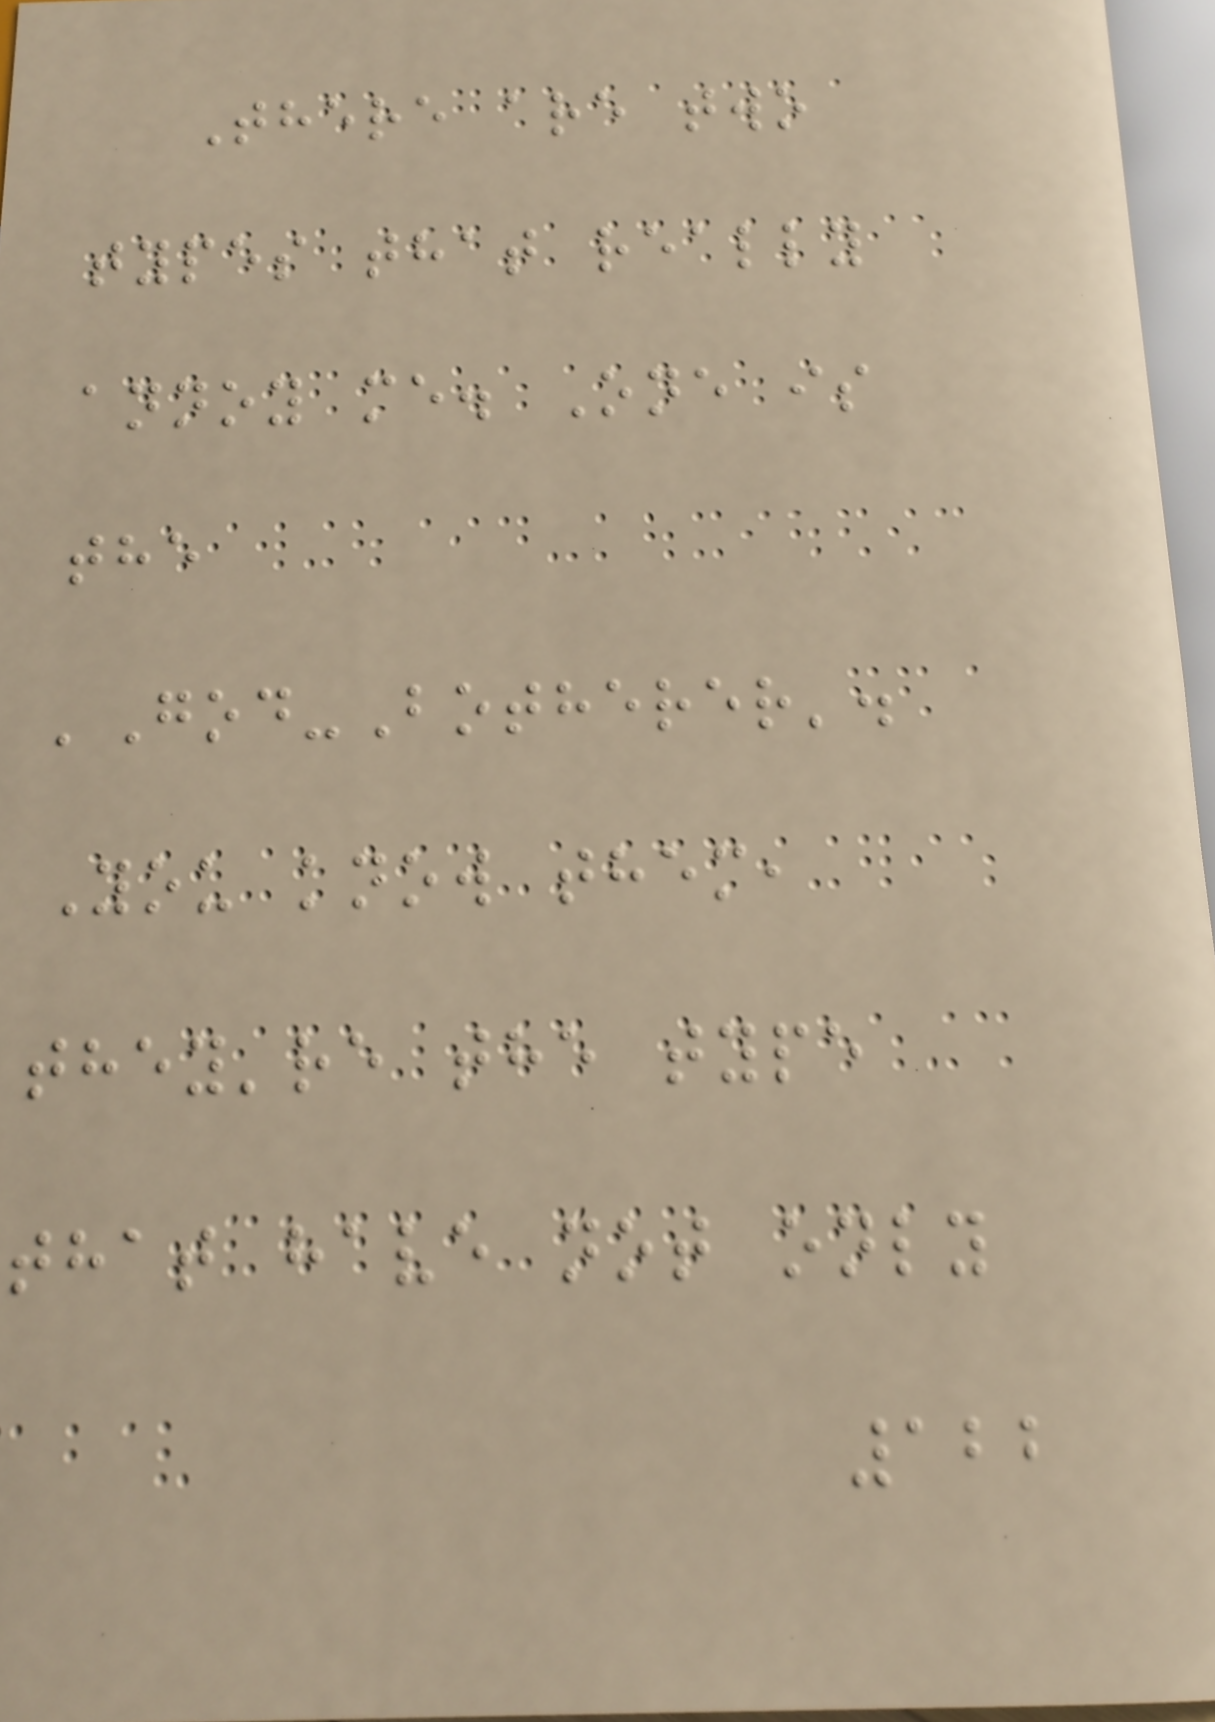There are two
types that really
annoy me. One is
the
'God-Botherer'.
You know them,
they're the type
that have not only
122
